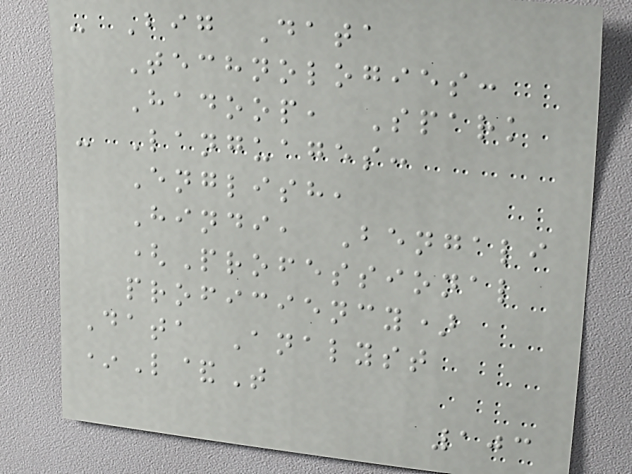- Big Data
Technologies:
Hadoop, Spark
- Languages:
English,
Hindi, Bengali
(Professional
proficiency)
Data Analyst
*L&T
103
